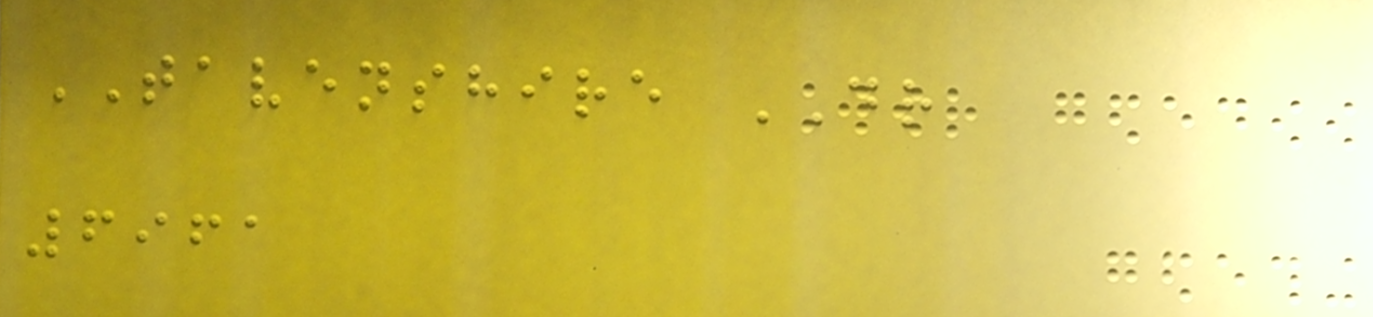TAVENSHIRE DR
6961
